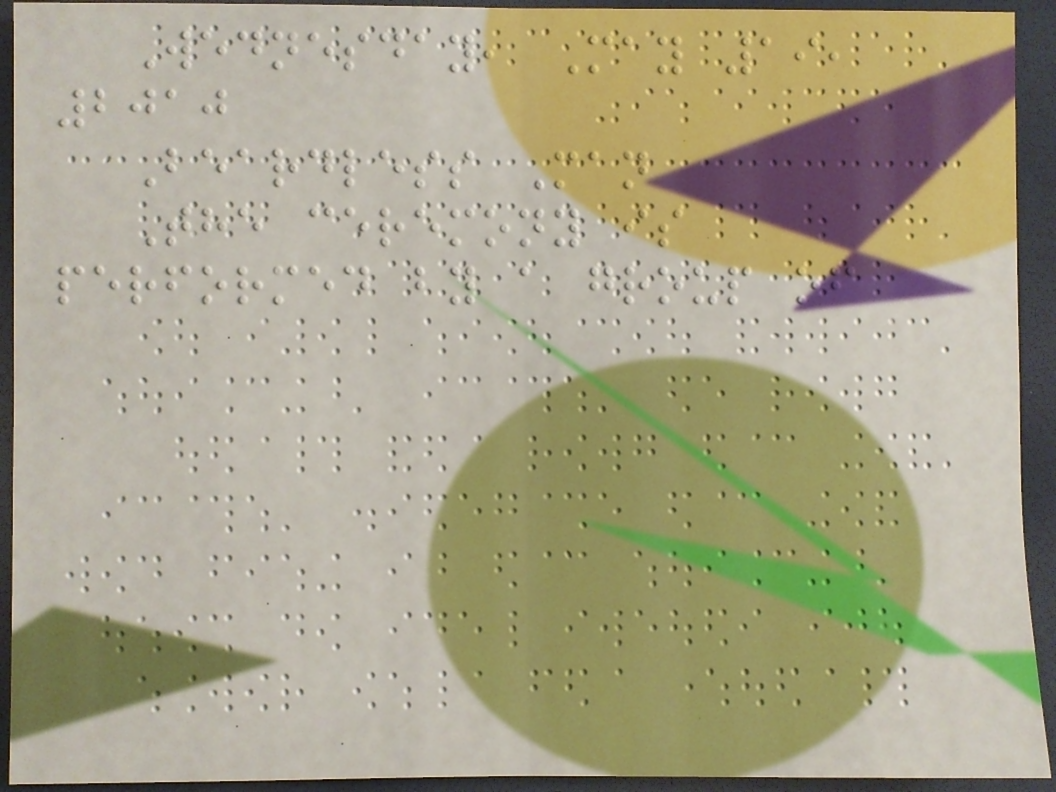Wednesday, May 19,
2010
Beardless Man
The ceremony is
performed by a group of
